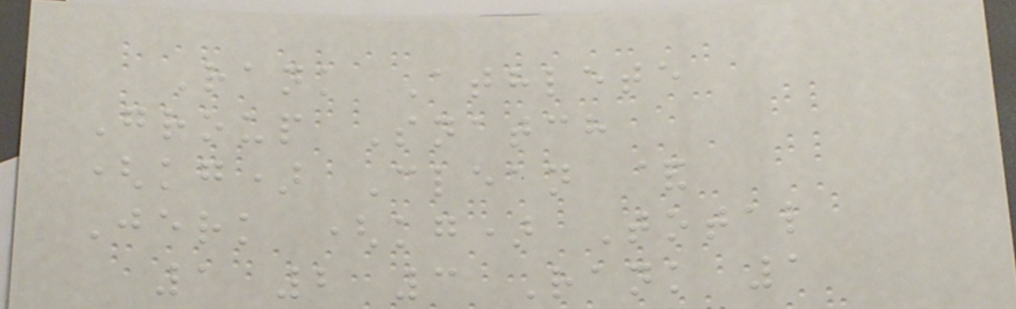Rank Athlete
Group Snatch
(kg) Clean &
Jerk (kg) Total
1 2 3 Rank 1
